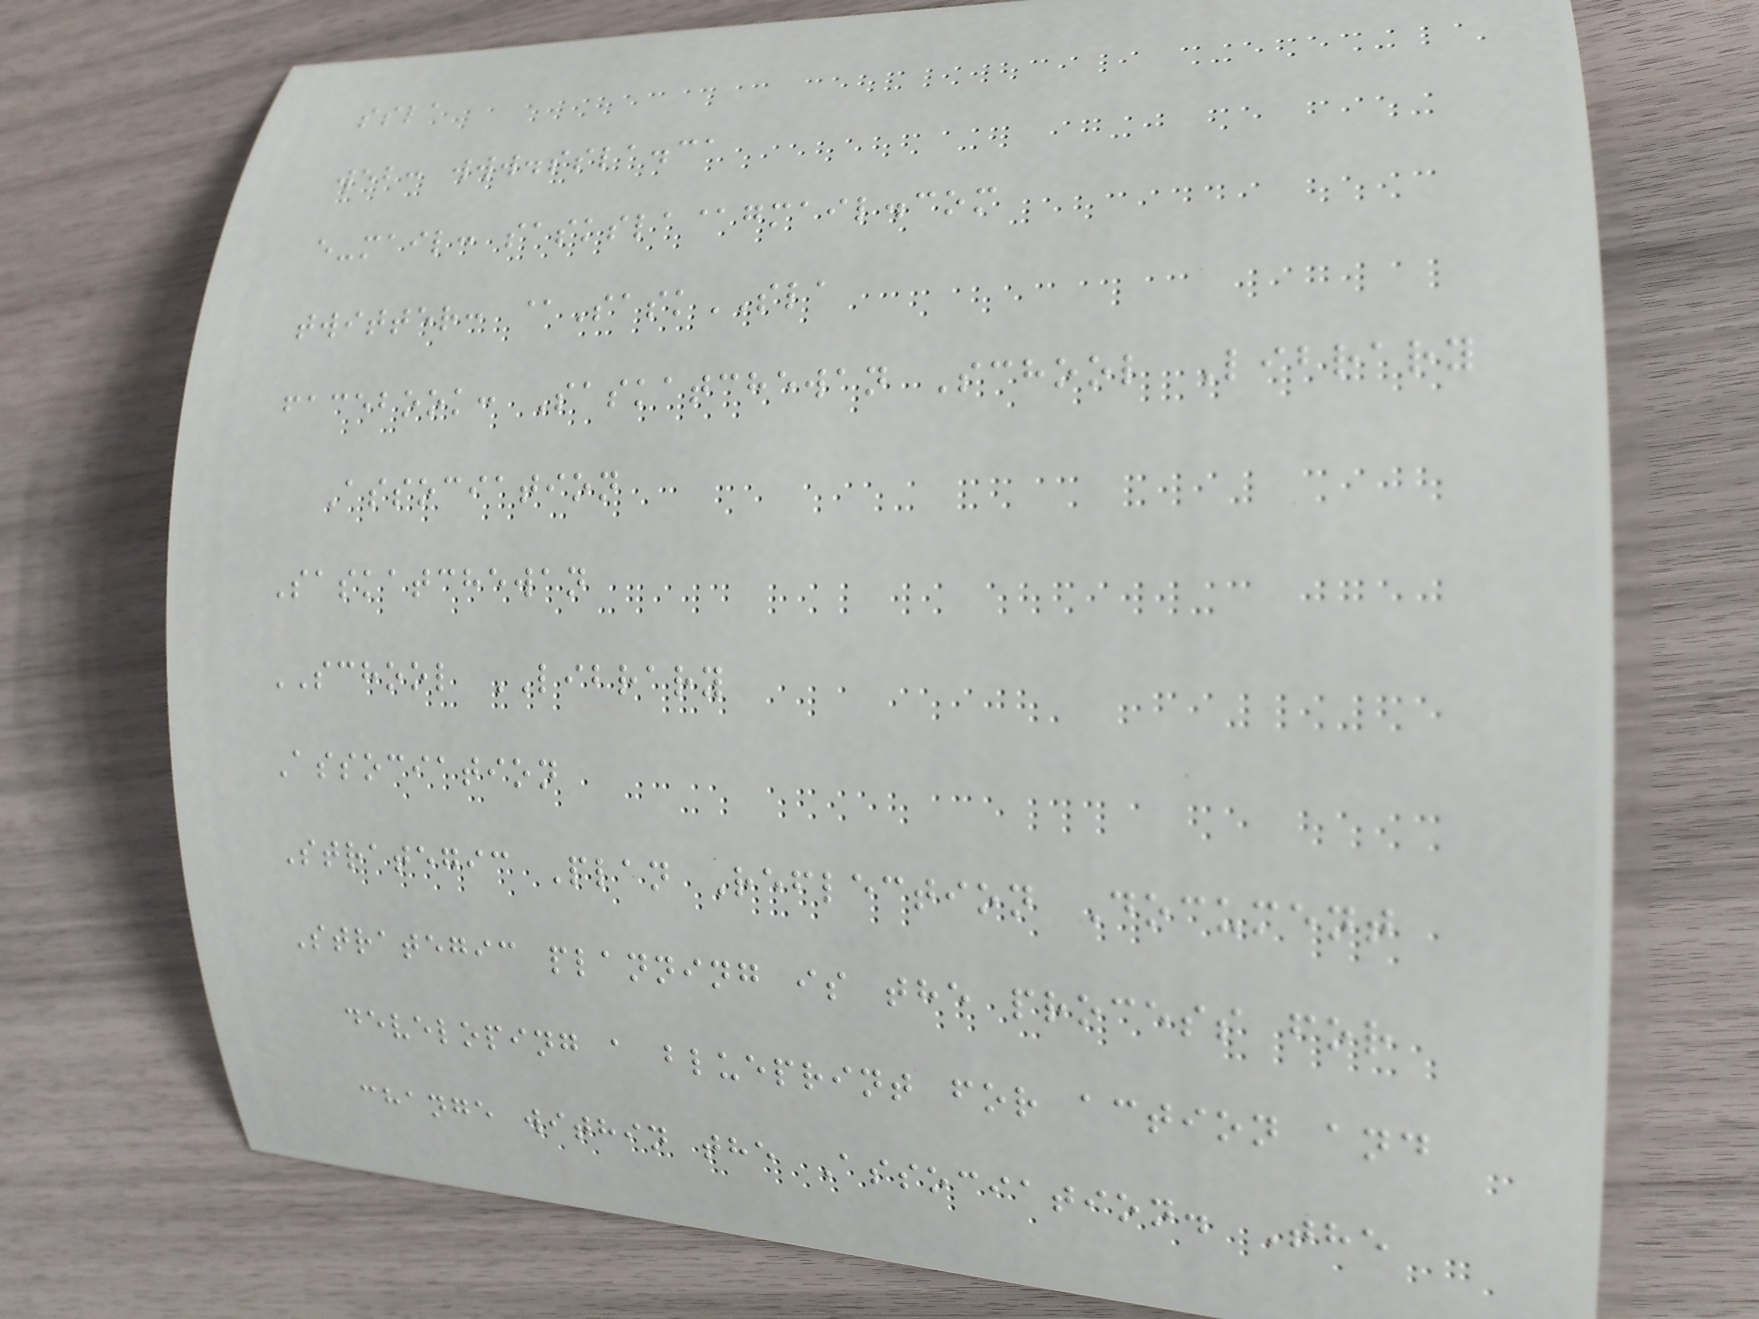ssla
web: www.ssla.ca
e-mail: sasksla@gmail.com
twitter: @SaskSLA
facebook: Saskatchewan School Library
Association
Saskatchewan
SCHOOL LIBRARY
Association
Strategic Plan Reflection Document
Strategic planning is the process for
developing a blueprint for action and
change within the Association. The
